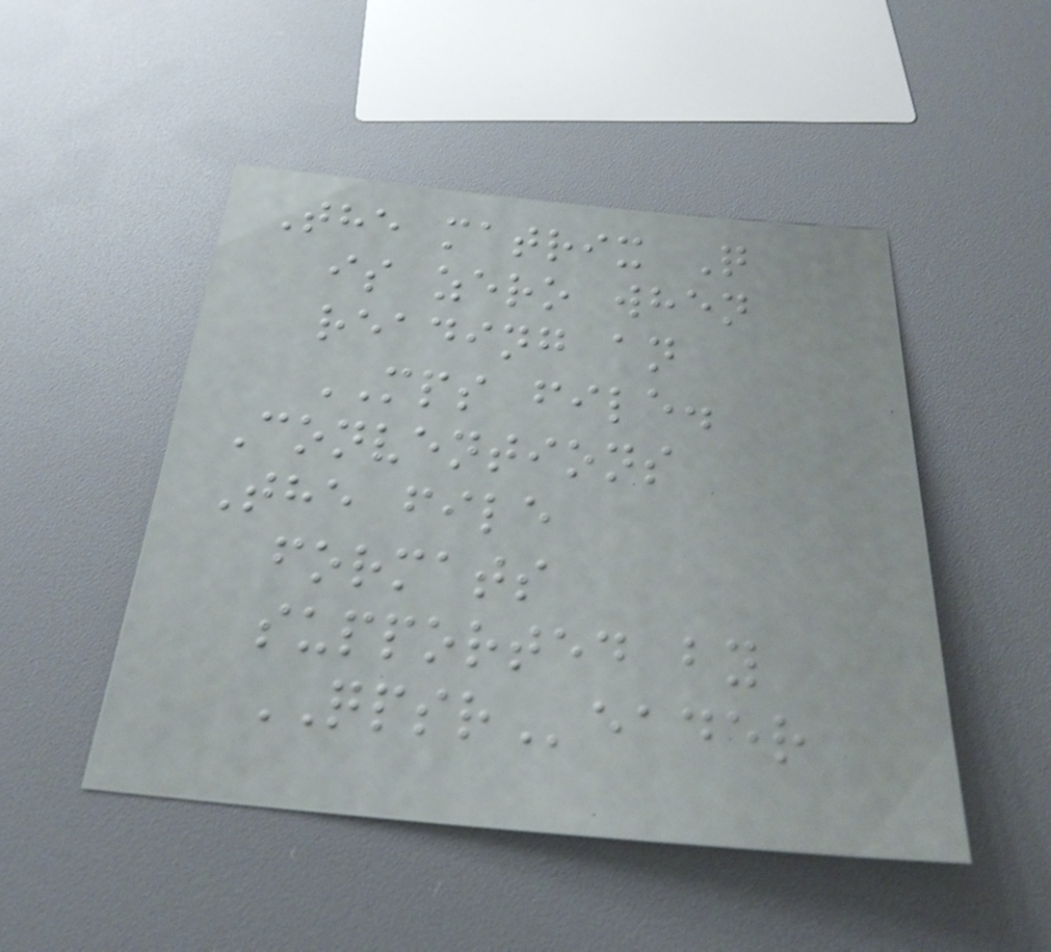The matrix Q
is zero when
reading an
MPS file.
Conventions
The file
formats
supported by
QPSReader
